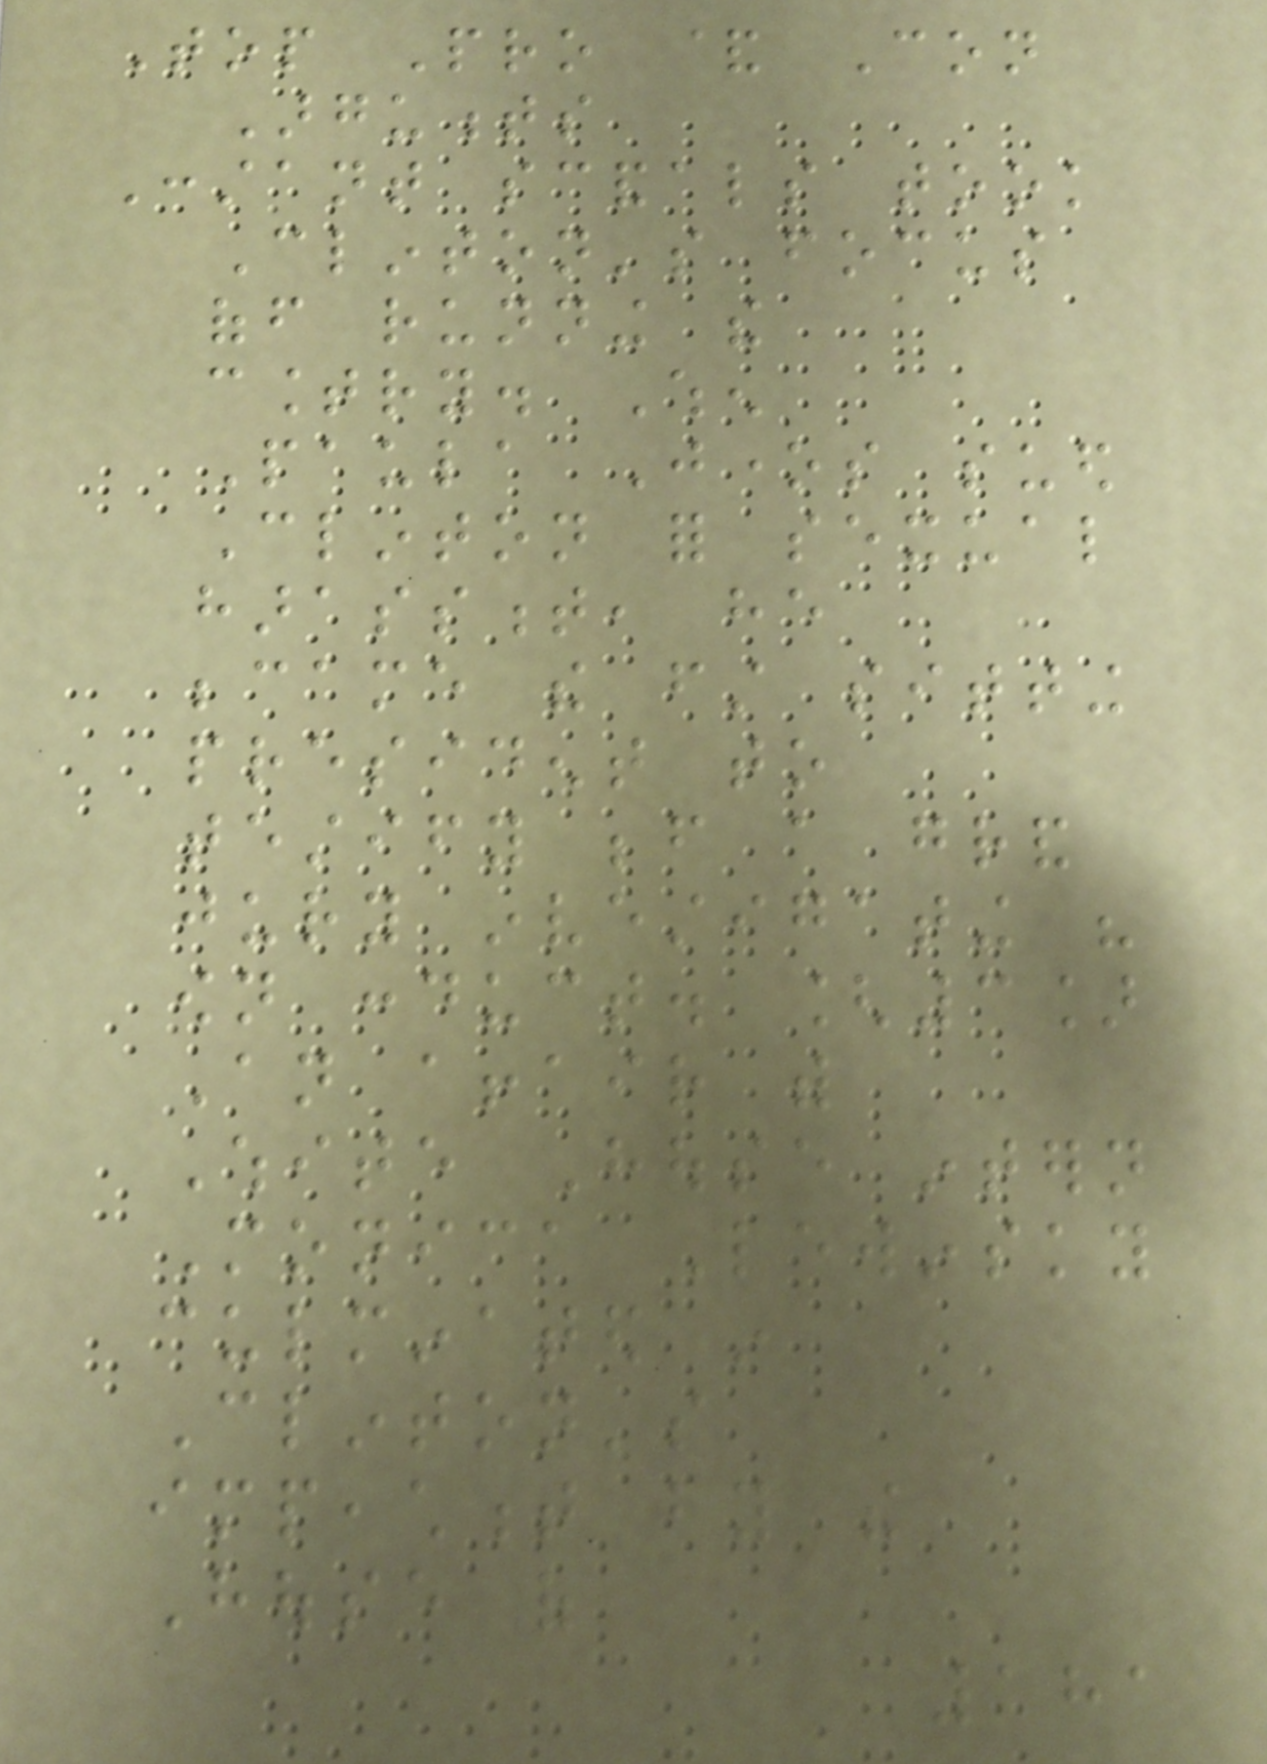Top Pro & Con
Arguments
Constant scandals took
Clinton's focus
off running the
country. When
Paula Jones sued
Clinton for sexual
harassment, he
became the first sitting
president to
testify before a grand
jury investigating his
own conduct. [3]
An affair with
White House intern
Monica Lewinsky
culminated in
Clinton's
impeachment by the
House of
181
